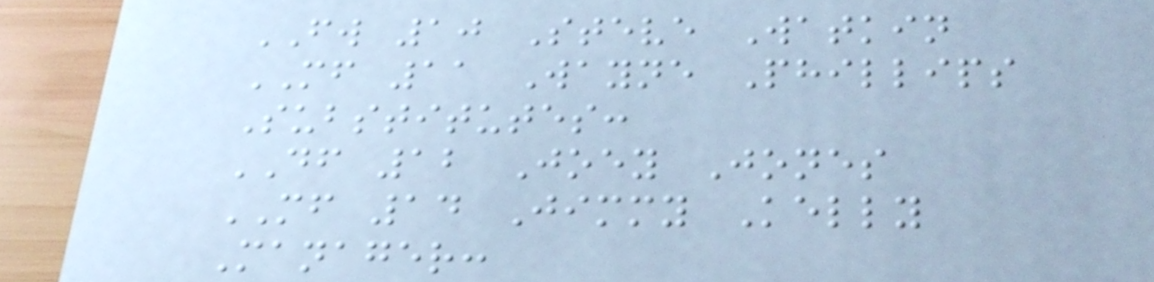FW 10 Steve Watkin
MF 11 Wayne Phillips
Substitutes:
DF 12 Joey Jones
MF 14 Jimmy Kelly
Manager:
